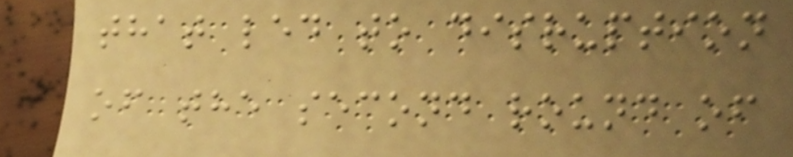that led to disruption
of the second round of
